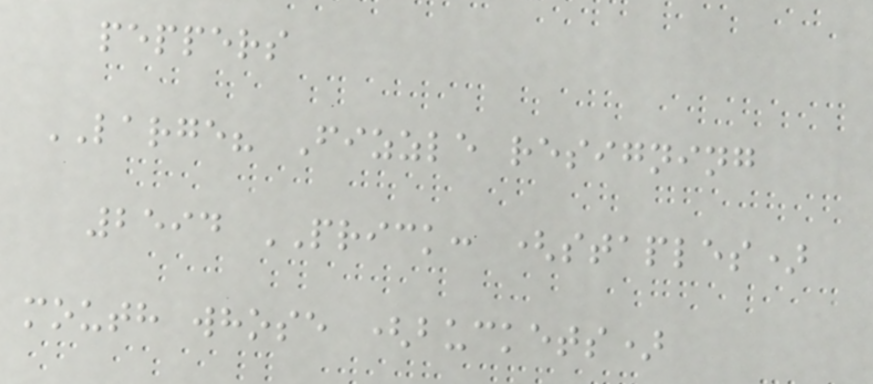peppers
LARGE? Fizzle resigning
2594 PRICK: (staples)
mouth whose (buckets)
